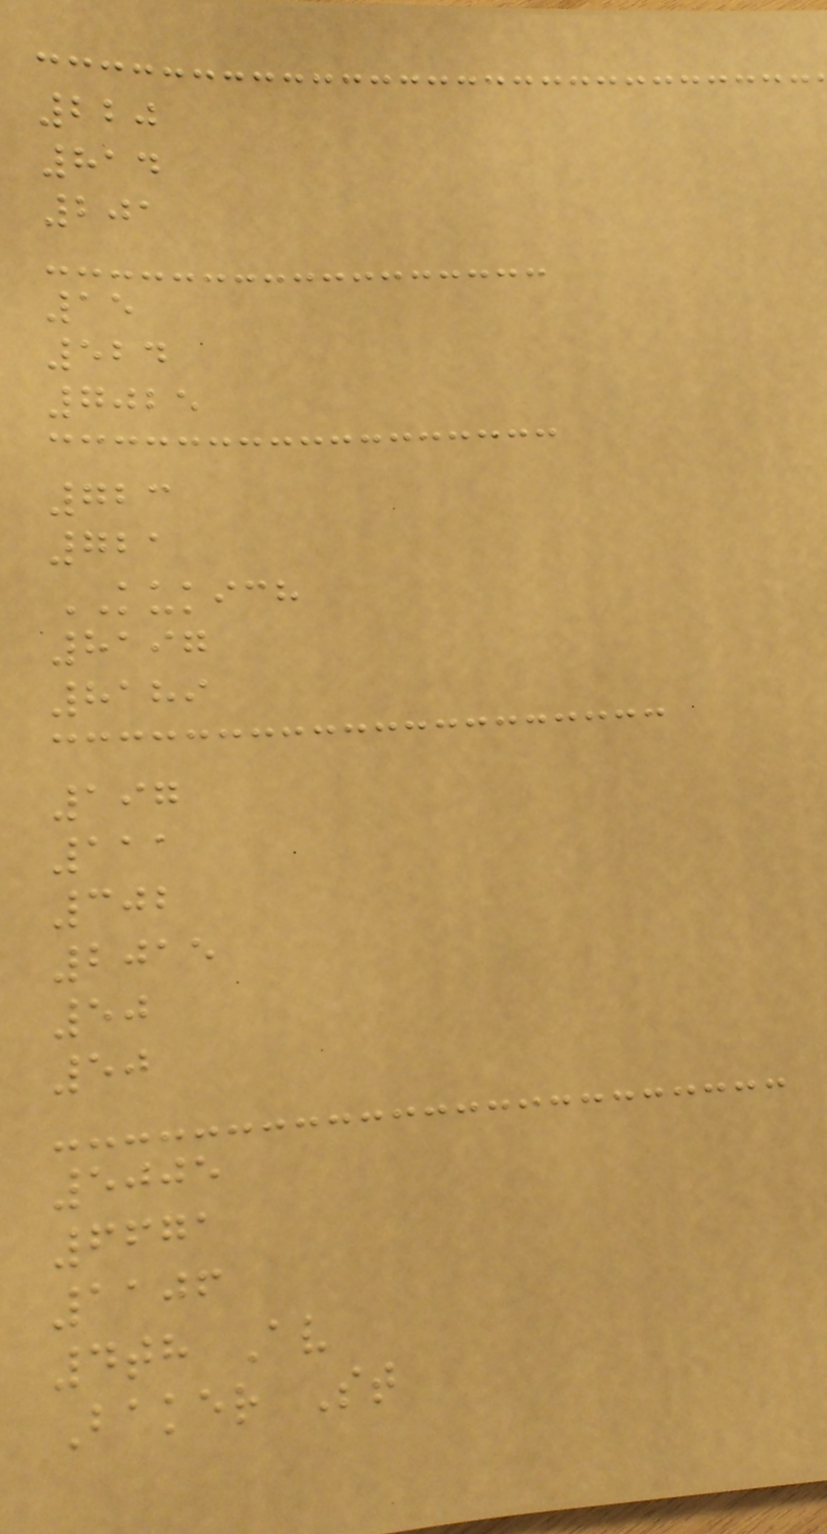220
814
201
15
524
7025
723
721
KUKICH
8197
8189
197
111
302
2015
50
50
5005
6671
1106
4th Av
Baker St
